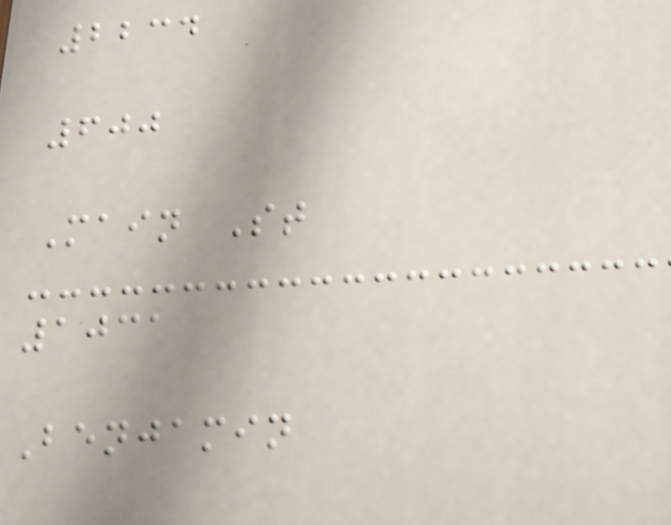2234
600
Main St
1031
Benjamin
